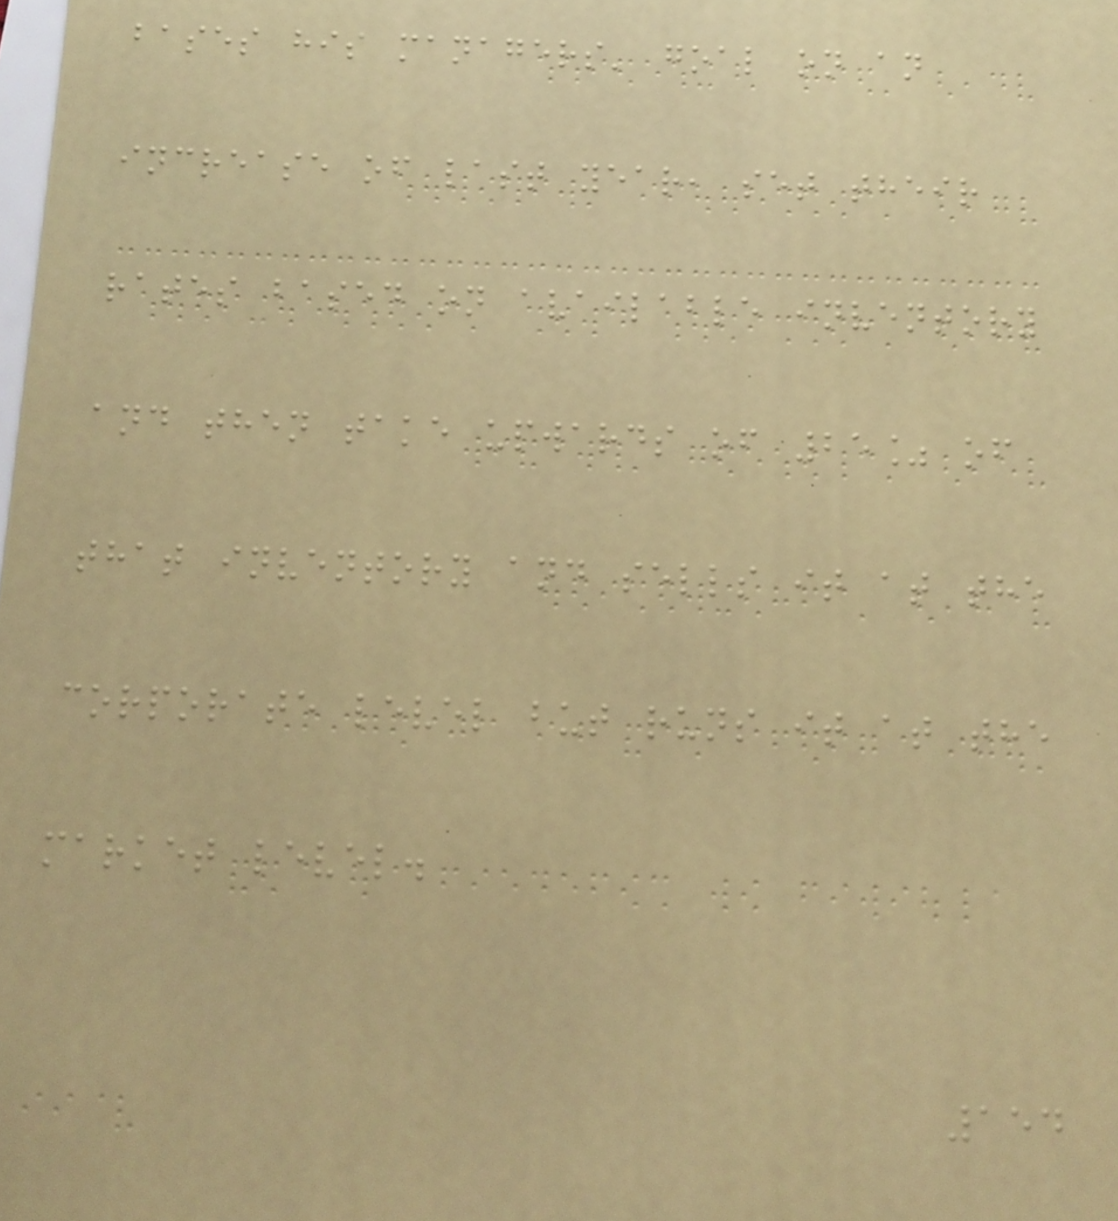bases his managers' goal on an
increase of last year, set their
rates based on available inventory
and then take upwards of 25% of
that inventory and sells it at the
corporate level but runs it at the
market level.
154
